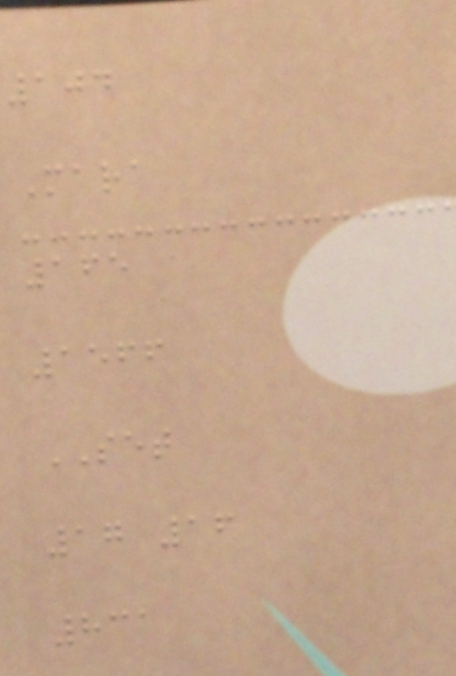104
Mara
165
1566
SET
17 16
831
